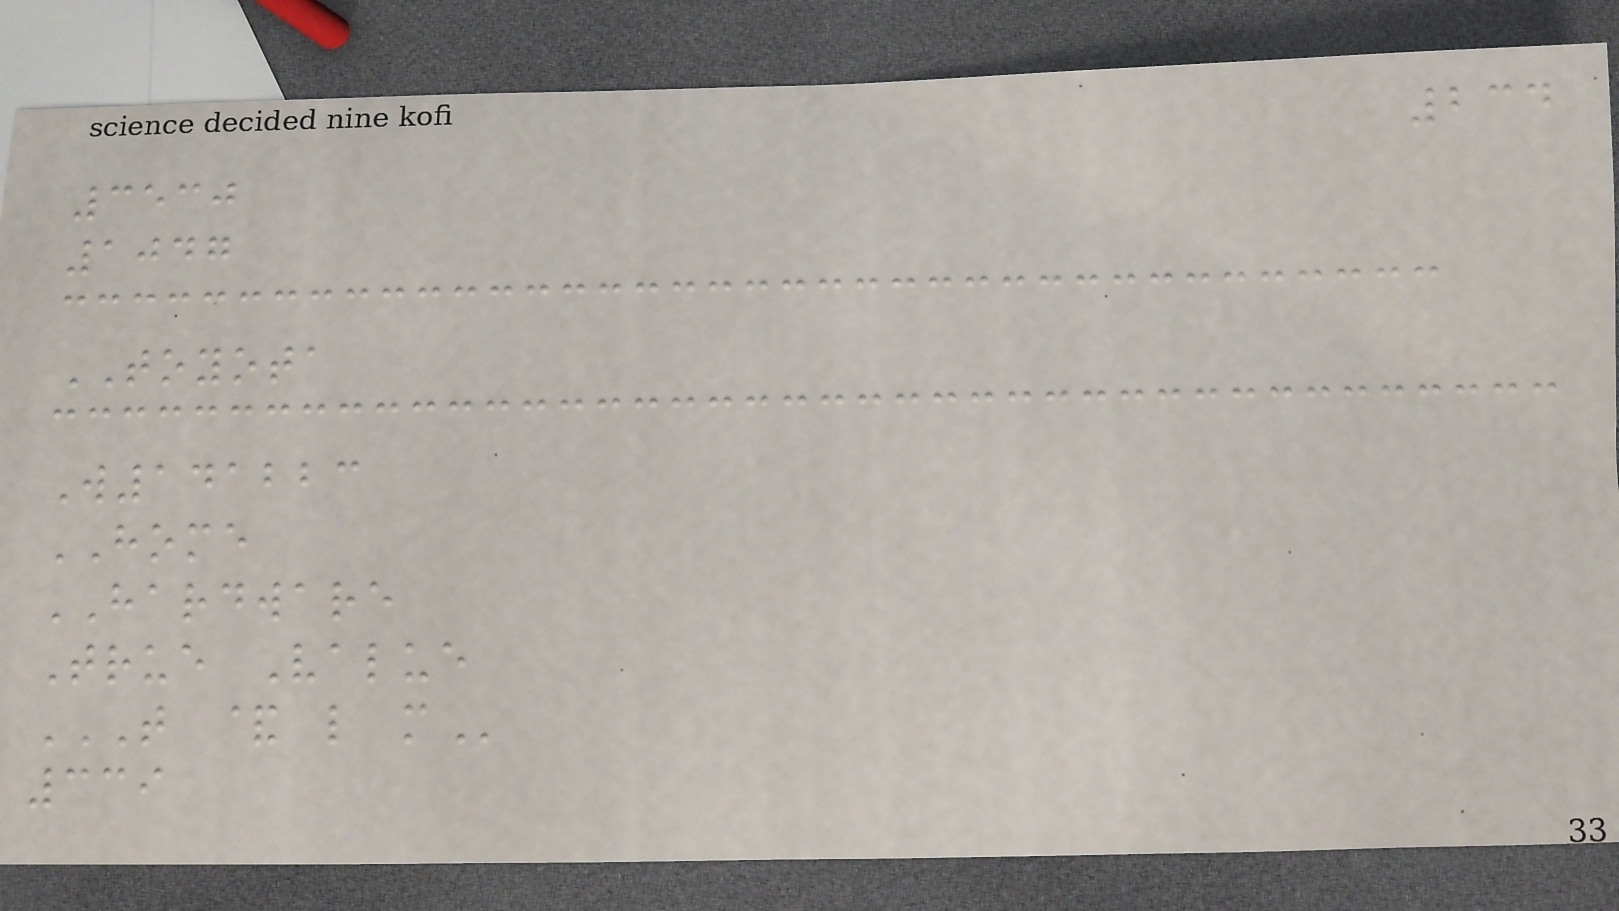234
3530
1047
TOYOTA
W141223
HOME
HARDWARE
True Value
T & L M
339
